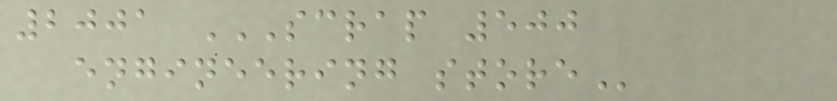2001 SCRAP 500
ENGINEERING STORE
